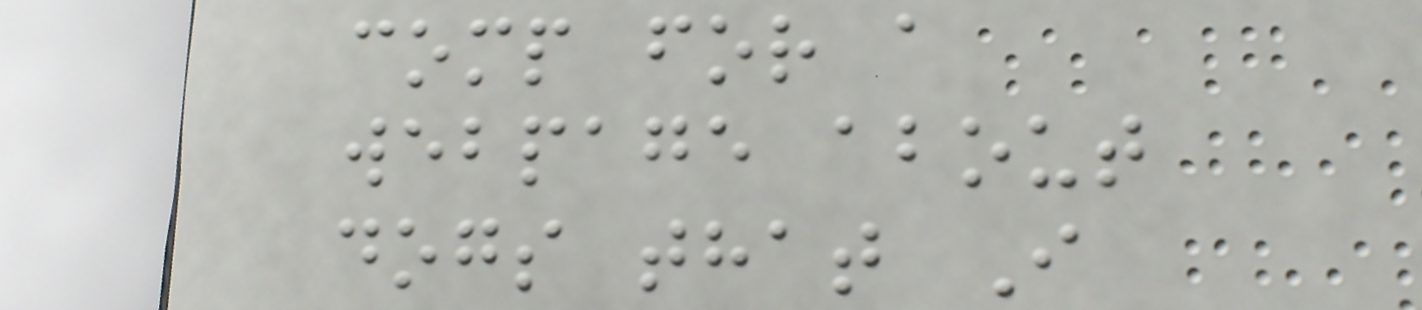comp for a
webpage about
dogs that I
